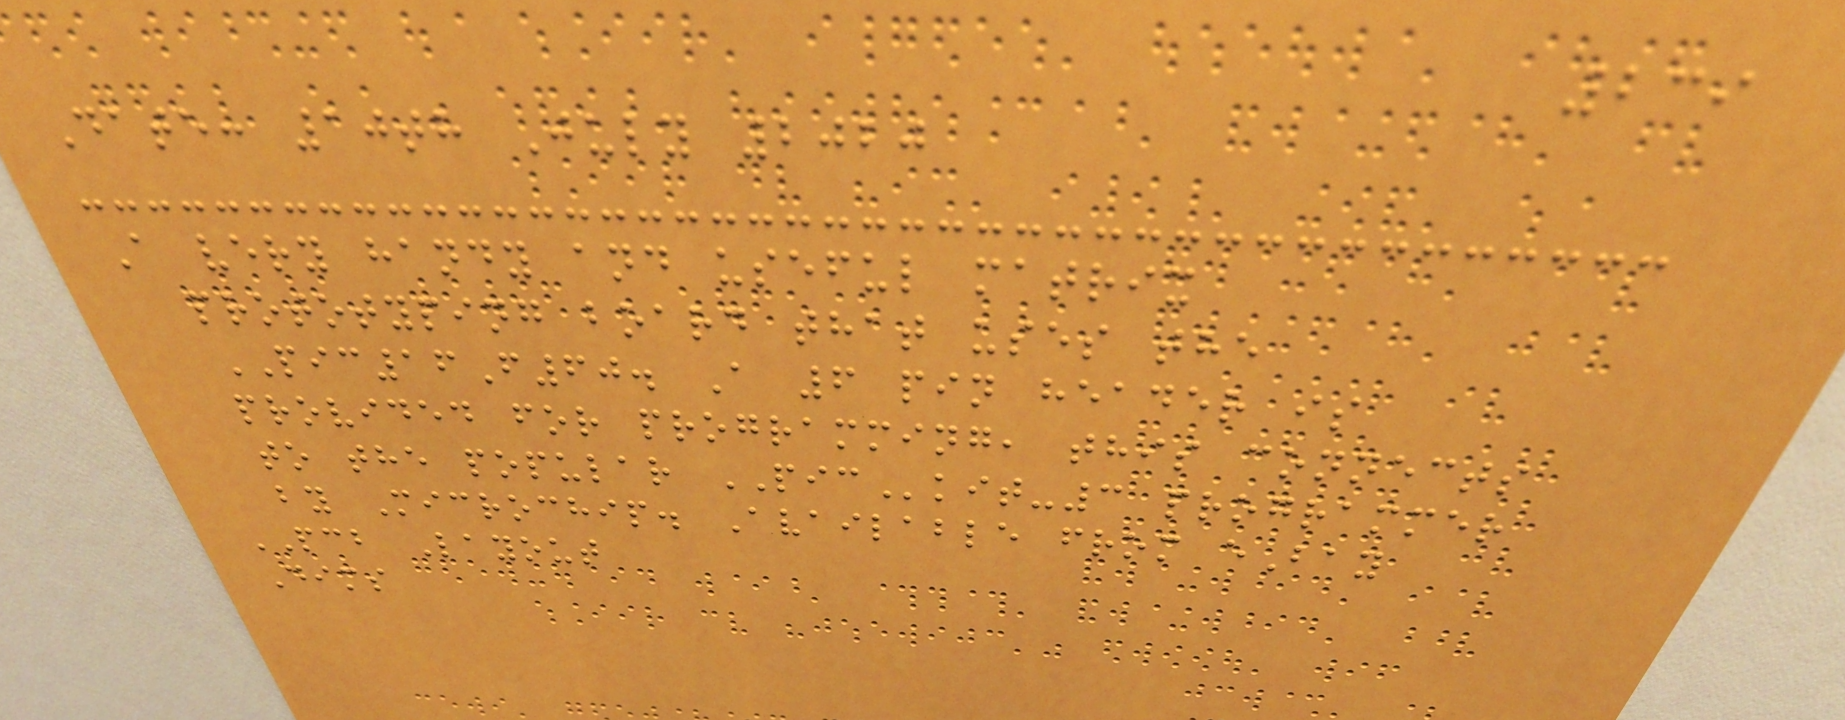239
Date: 10th July 2020
A very handy and useful matrix
prototyping board that uses the
PIC16F60. A 6 pin header is
provided for programming, this connects
to the popular PICkit-3 programmer
by Microchip. Available from eBay
PCB Layout
Dims
